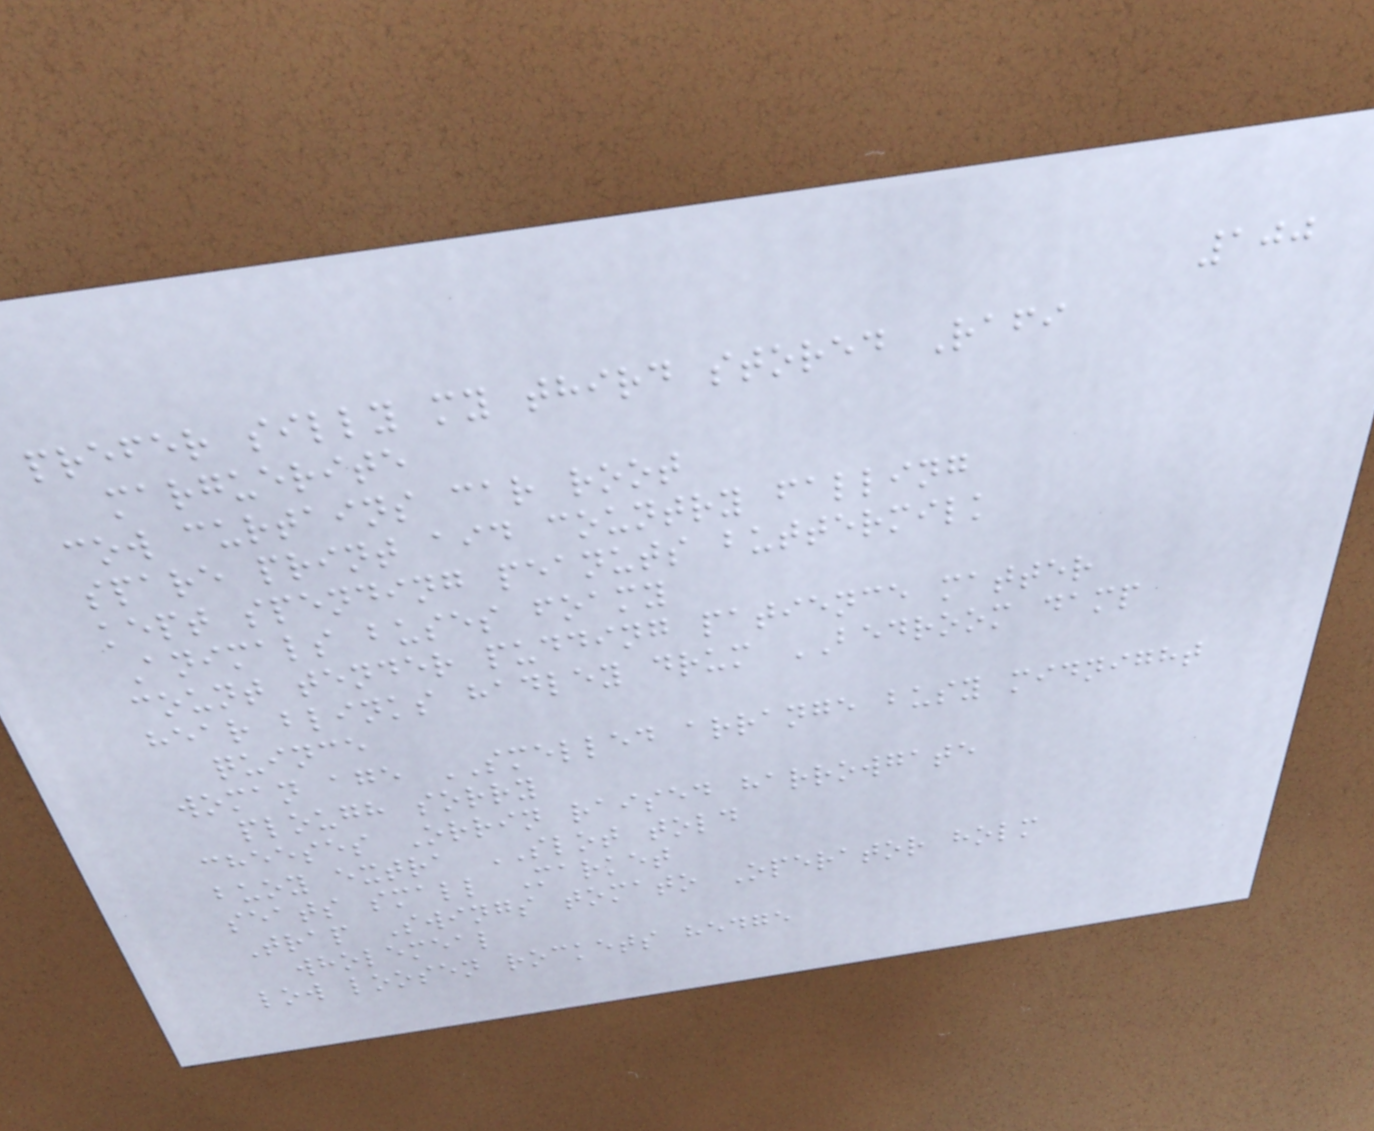100
prefer silly my third stored Rafi
marguerite
cow curtains car root
spare print aid country falling
kept spending peanuts buttermilk
Animals buses foamy
count tender pudding patience matter
hear blinks hadley drum BEDROOM damp
quince
woman age SMELLED arrange busy midnight
plough sorry
cheeses Orrin raised harrowgate
buoy extra SLOT told
seats small Market
Trap Swings tomato Operator holm
wholemeal
low loosen rockets hedge
